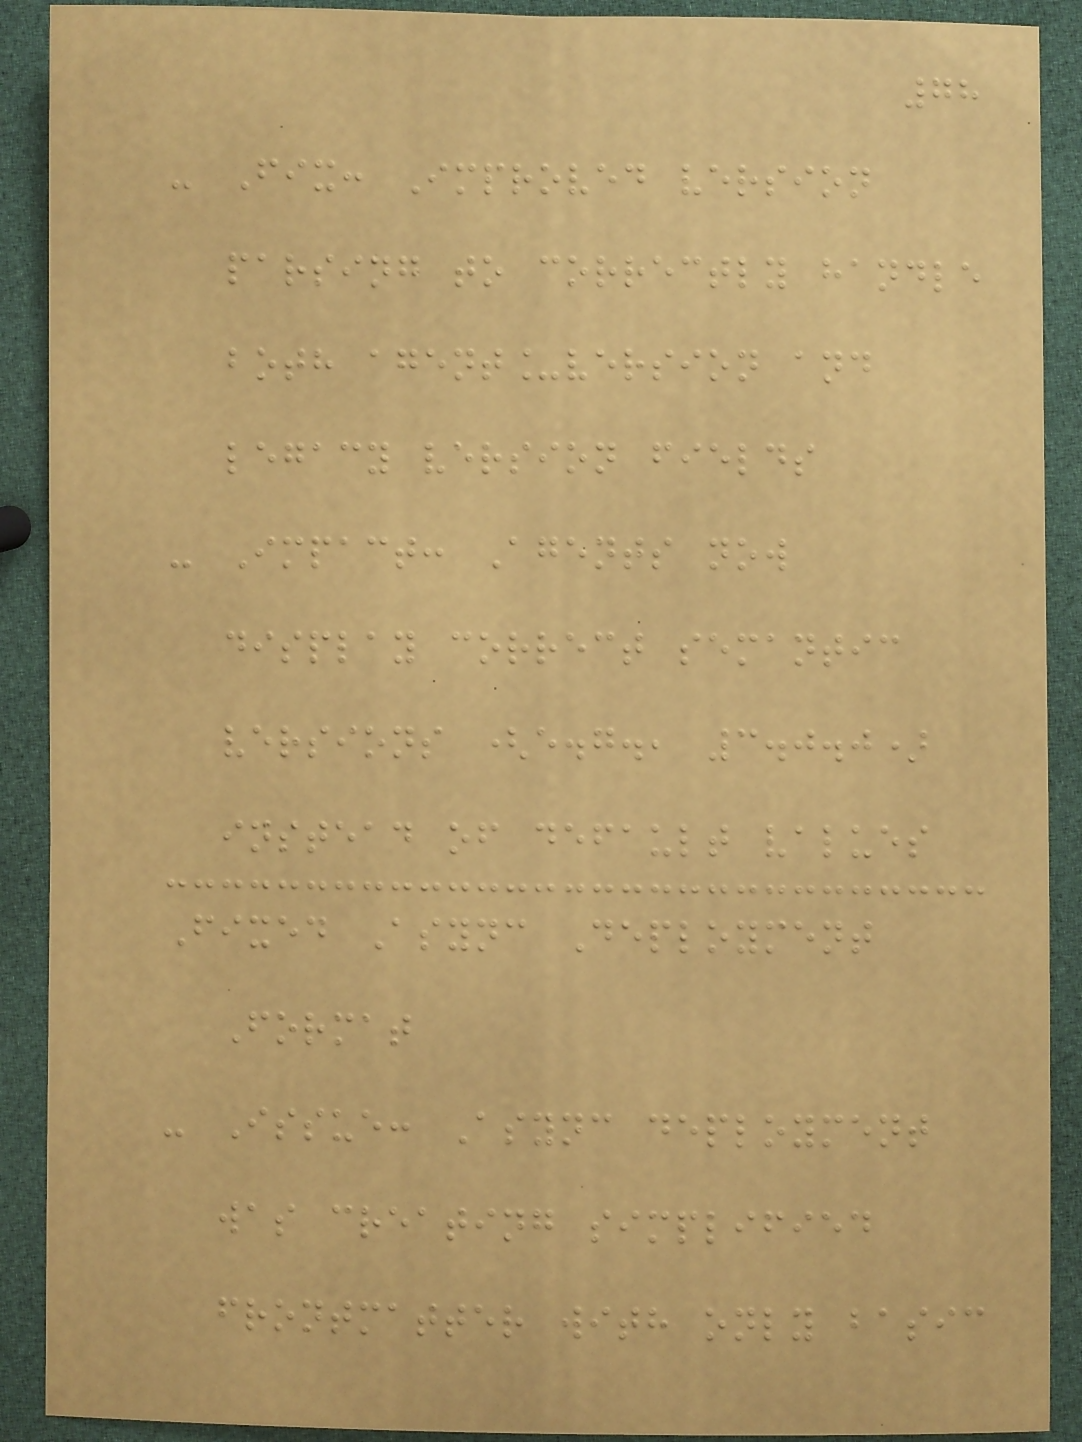78
- Fix: Improved version
parsing to correctly handle
both agent_version and
legacy version fields
- Impact: Agents now
display correct semantic
versions (e.g., 3.0.0)
instead of default values
Fixed Async Deployment
Format
- Issue: Async deployment
was creating simplified
frontmatter with only basic
